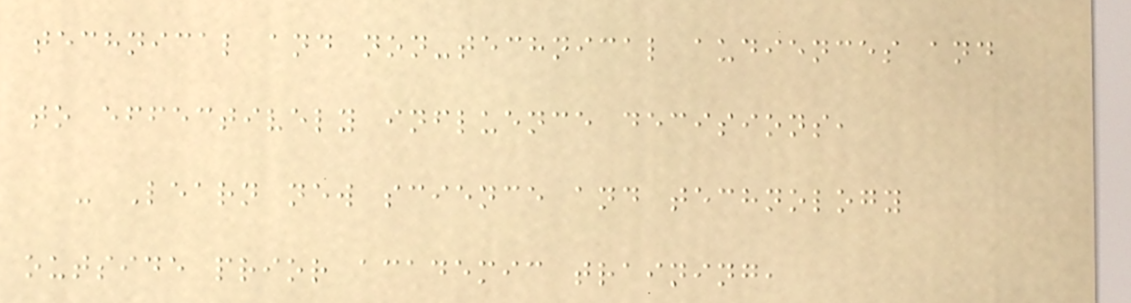technical and non-technical audiences and
to effectively influence decisions,
- Learn new science and technology
outside prior academic training,
